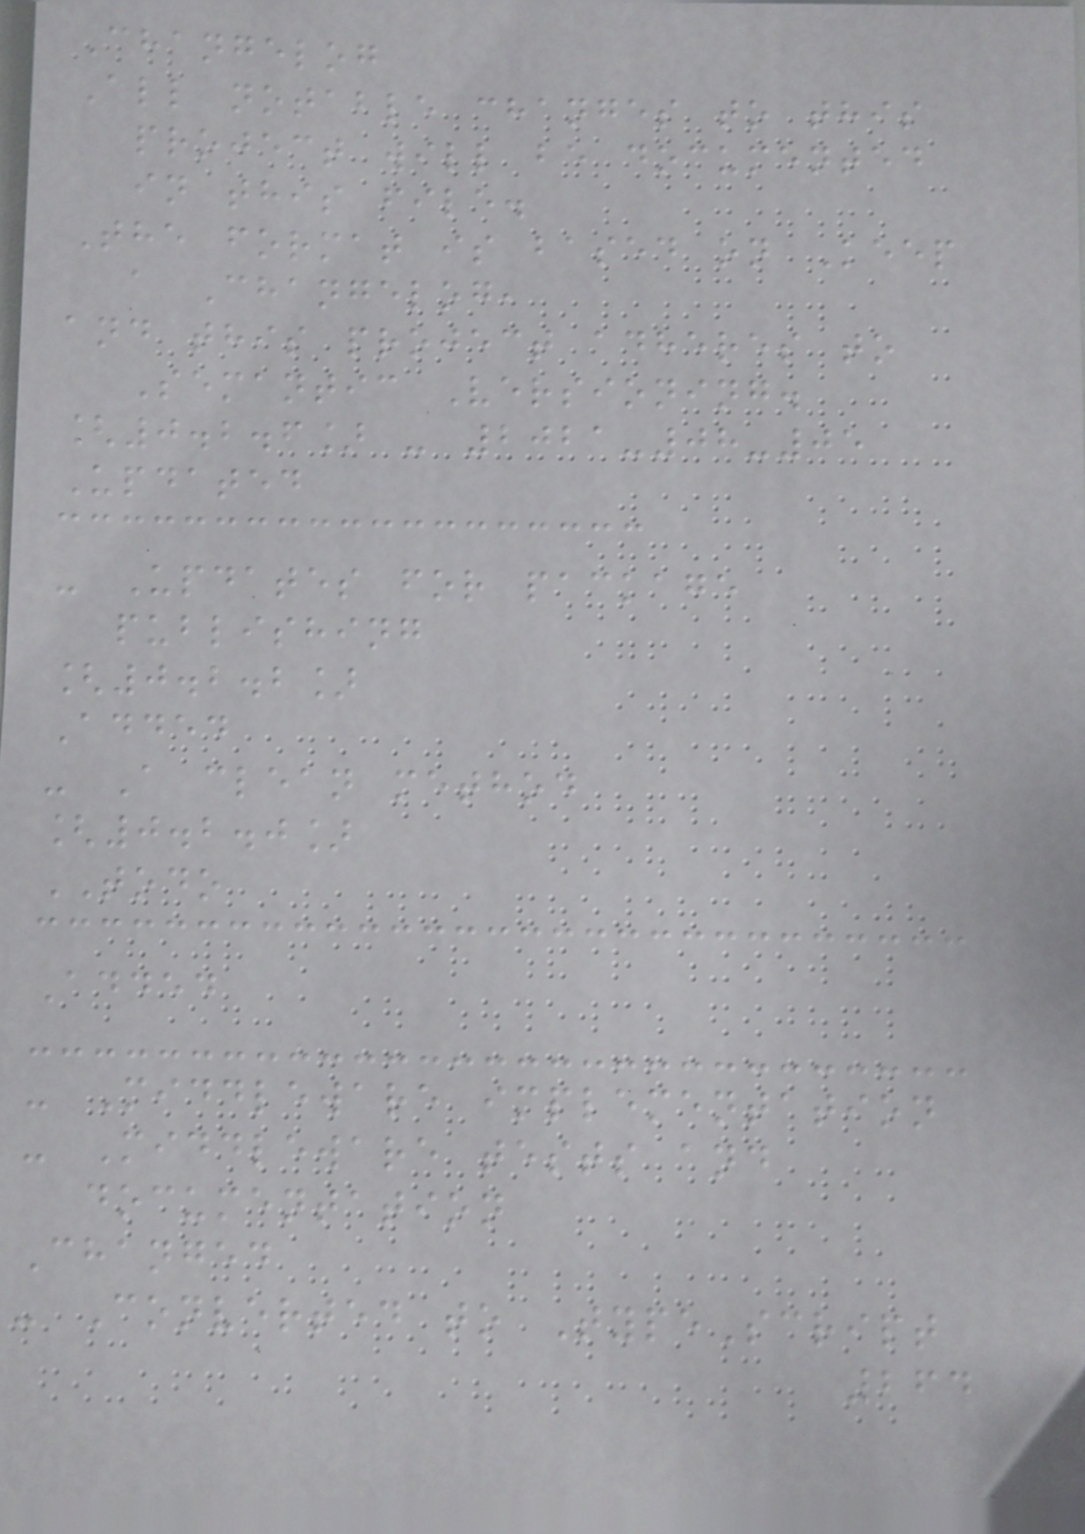Changelog
All notable changes to this
project will be documented
in this file.
The format is based on Keep
a Changelog,
and this project adheres to
Semantic Versioning.
[0.2.6] - 2021-08-05
Updated
- Updates for package
publishing
[0.2.2]
Added
- A clean method
[0.2.0]
TODO
Added
- Middleware implementation
- Middleware tests and
documentation
Changed
- Converted to TypeScript
264
